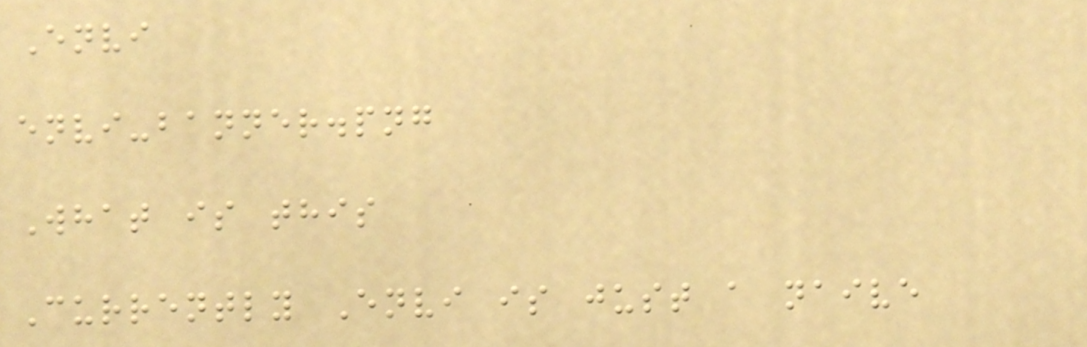Envi
envi-banner.png
What is this
Currently Envi is just a naive
